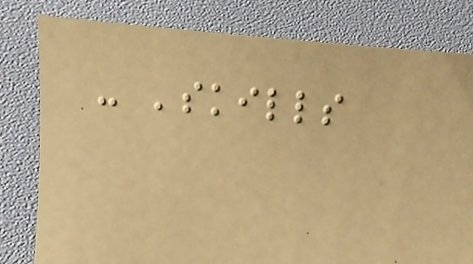- 'skills
